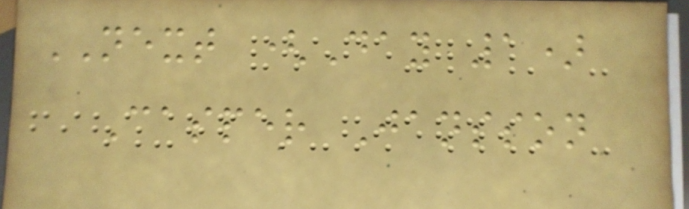NEXT (Day 1)
Casper Jansson
